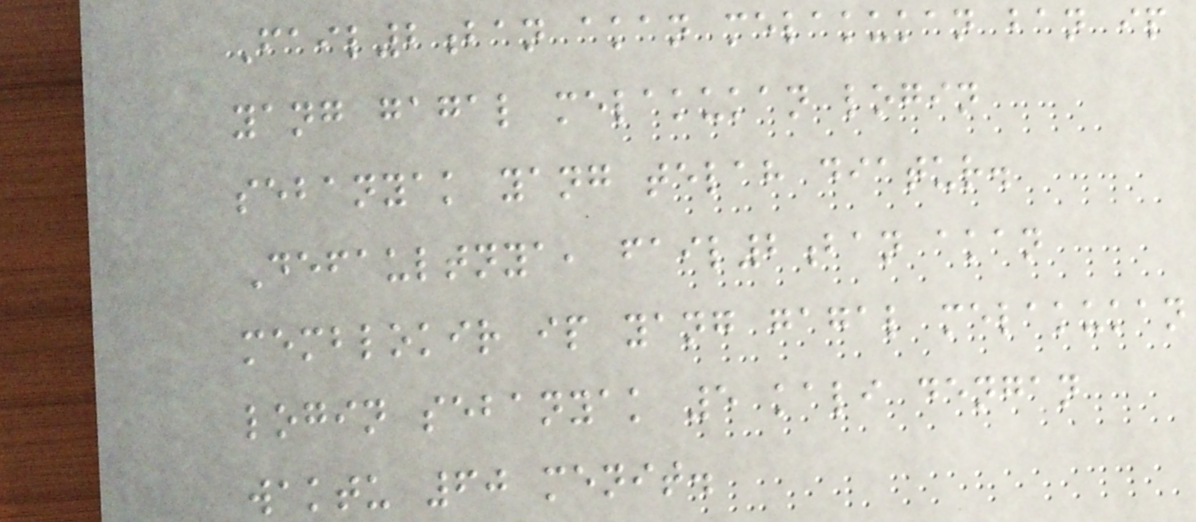Fail2ban akan melakukan ban ip
yang gagal melakukan login
sebanyak yang telah diatur.
Defaultnya, fail2ban akan
memblokir ip yang gagal melakukan
login sebanyak 5 kali dengan
waktu 60 menit.
